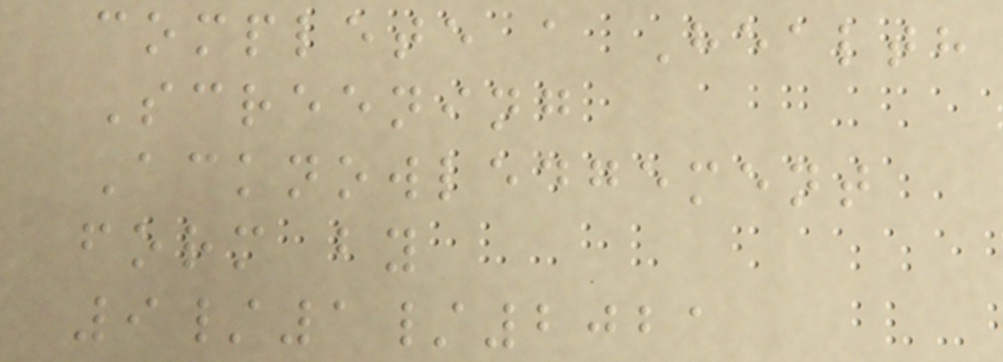complete a Health
Screening
Acknowledgement
form by
9/1/2021
